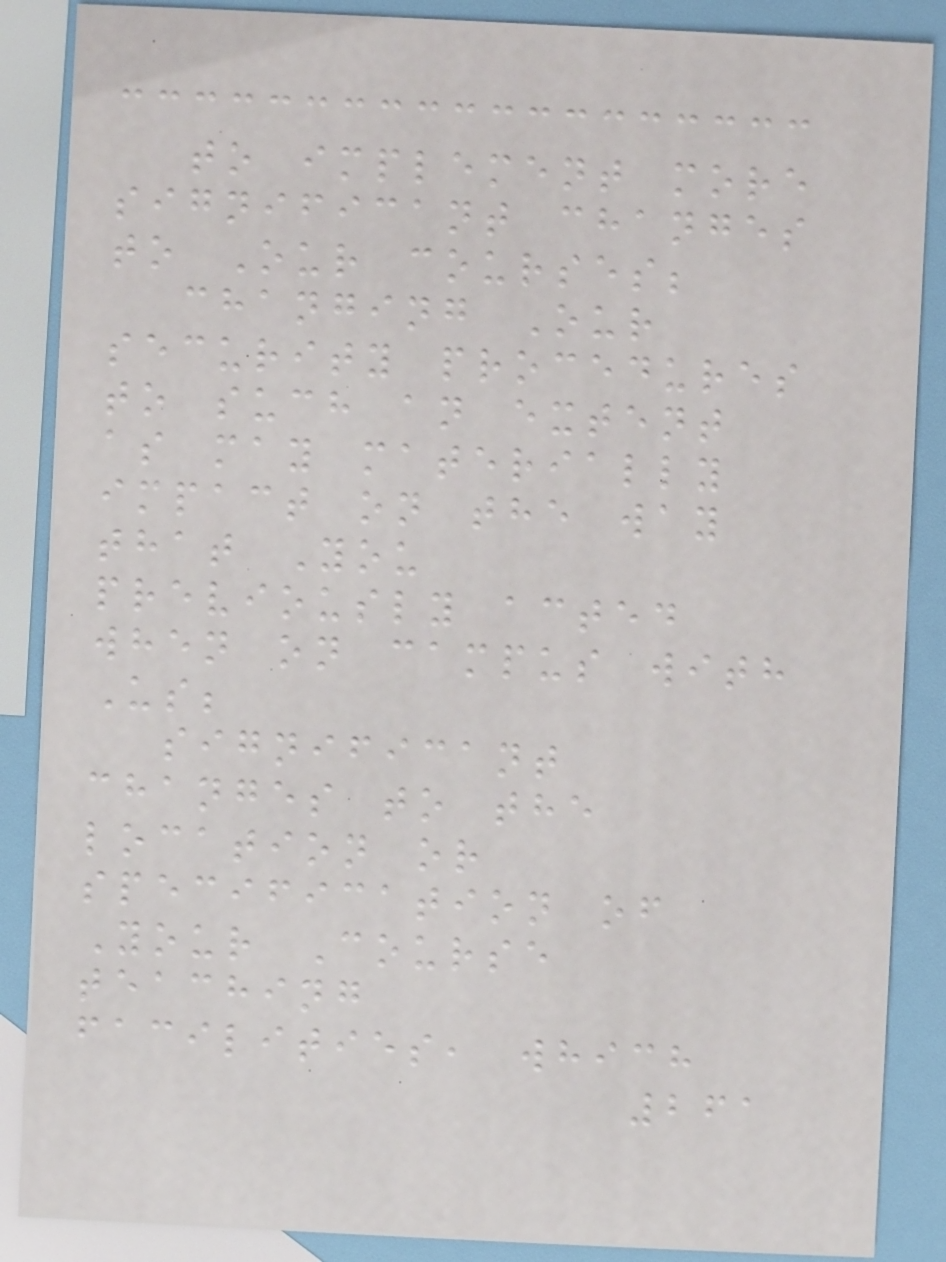to implement more
significant changes
to Our courses;
changing Our
security procedures
to such an extent
as may materially
impact on the way
that You
previously acted
when on campus with
Us;
significant
changes to the
location or
specification of
Your Course
teaching
facilities, which
261
